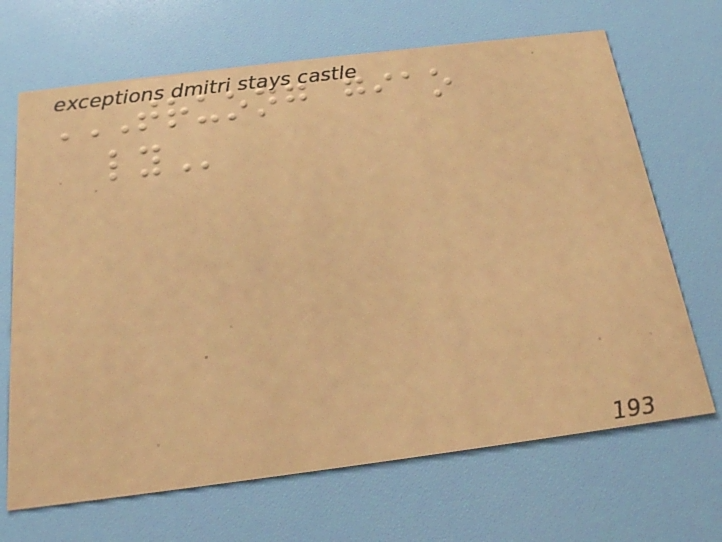TRUONG GIAO
LY
